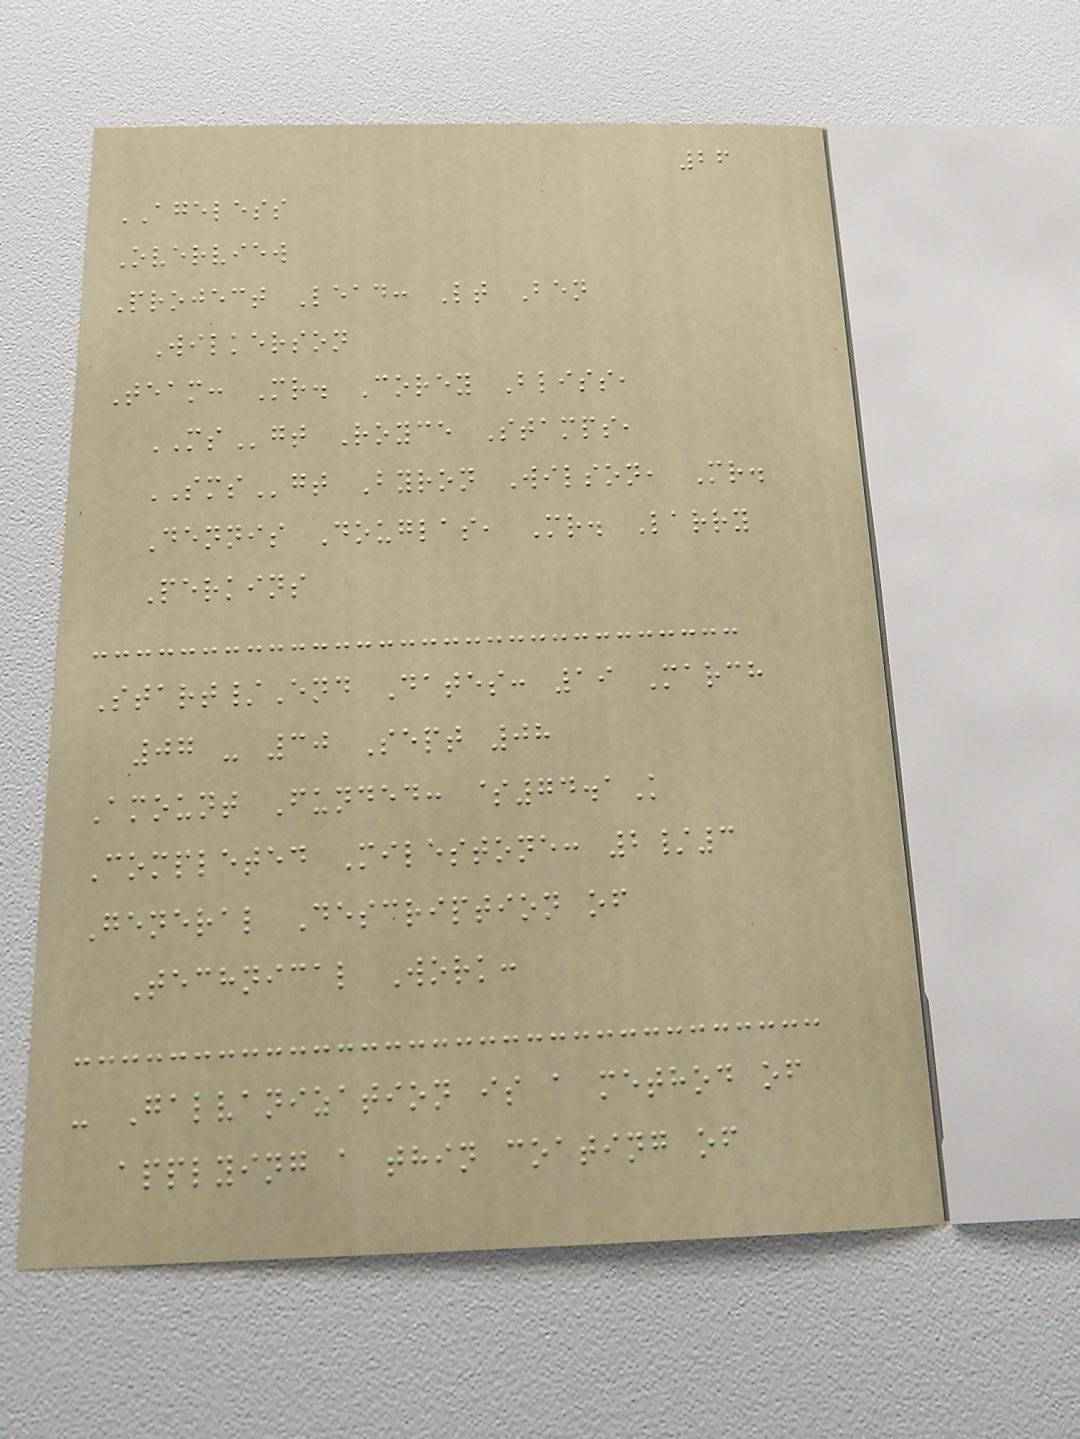26
AGELESS
Overview
Project Lead: Lt Ben
Wilkerson
Team: Mr. Corey Bliss,
MSgt Royce Stamps,
SMSgt Byron Wilson, Mr.
Dennis Douglas, Mr. Larry
Perkins
Start/End Dates: 19 March
07 - 30 Sept 08
Amount Funded: $74.1K
Completed Milestone: 2/3
General Description of
Technical Work:
- Galvanization is a method of
applying a thin coating of
